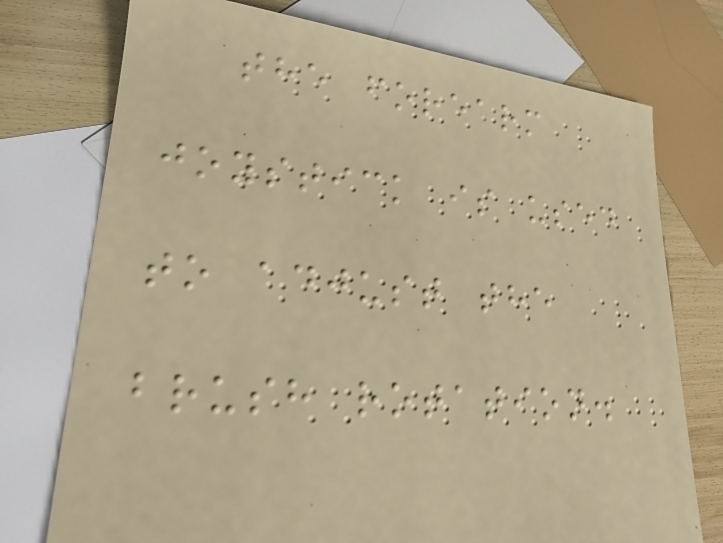the forearm
joystick is used
to adjust the
brush rotation.
